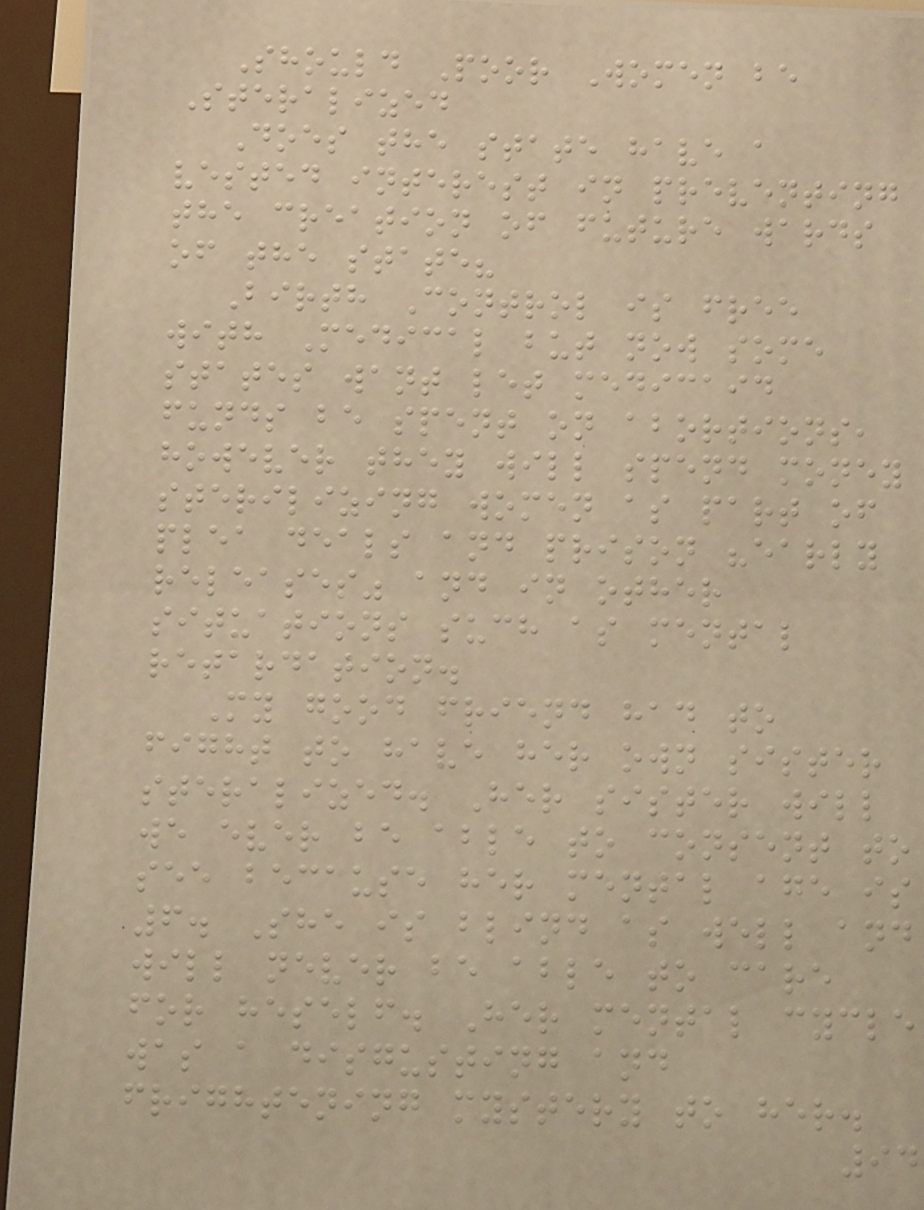Should Poor Women be
Steralized
Does the state have a
vested interest in preventing
the creation of future wards
of the state?
Birth Control is free
with Medical but now some
states want let medicaid
funds be spent on abortions,
however they will spend money
sterilizing women as part of
plea deals and prison "early
releases" and in other
situations such as mental
retardation.
My good friend had to
fight to have her own sister
steralized. Her sister will
we ever be able to consent to
see because her mental age is
6. She is blind as well and
will never be able to care
for heself. Her mental cycle
was a disgusting and
frightening mystery to her.
94
